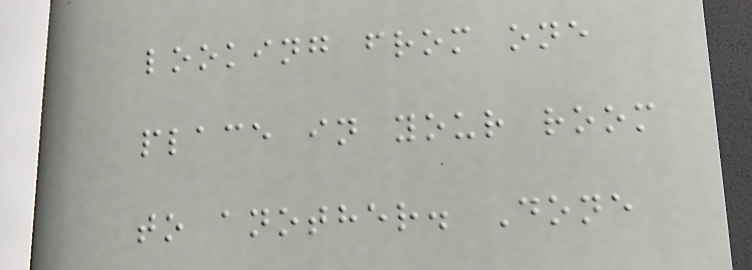looking from one
place in your room
to another. Done
